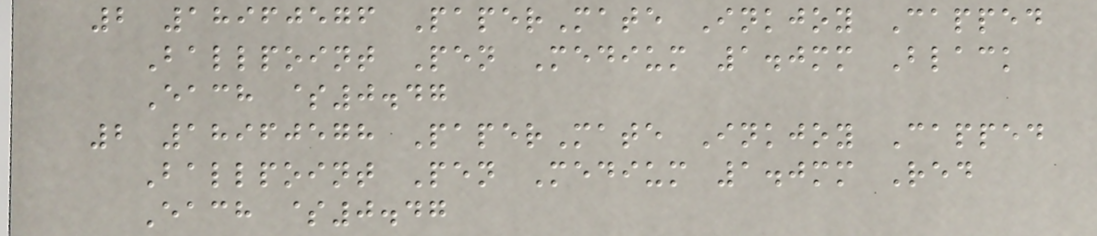2 18960576 PaperMate Inkjoy Capped
Ballpoint Pen Medium 1.0mm Black
Each $0.47
2 18960578 PaperMate Inkjoy Capped
Ballpoint Pen Medium 1.0mm Red
Each $0.47
